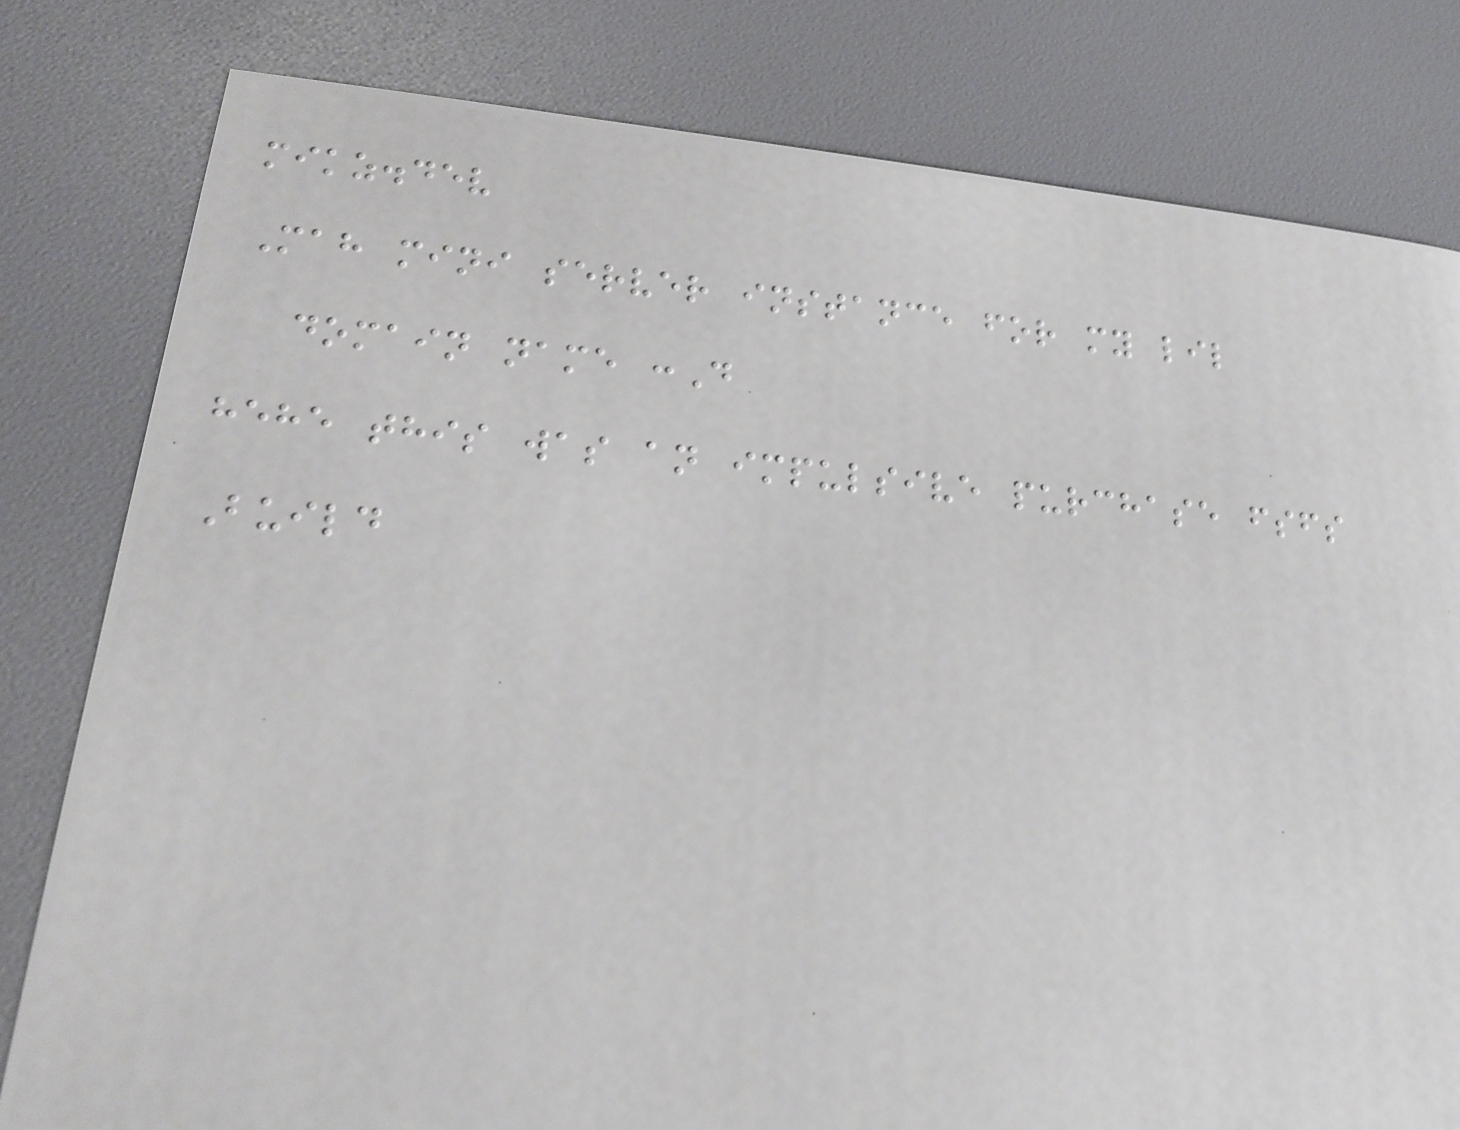mikz.dev
Mah mini server instance for my lil
domain name :D
hehe this was an impulsive purchase fsfs
Build
